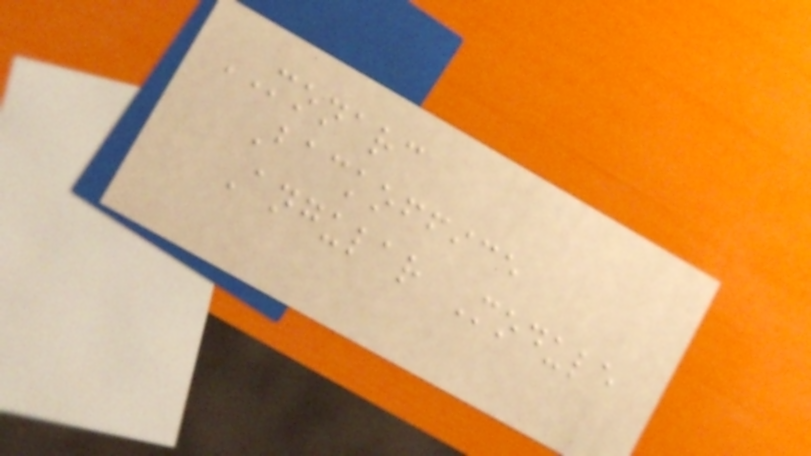MONARC
Backoffice
Angular Module
